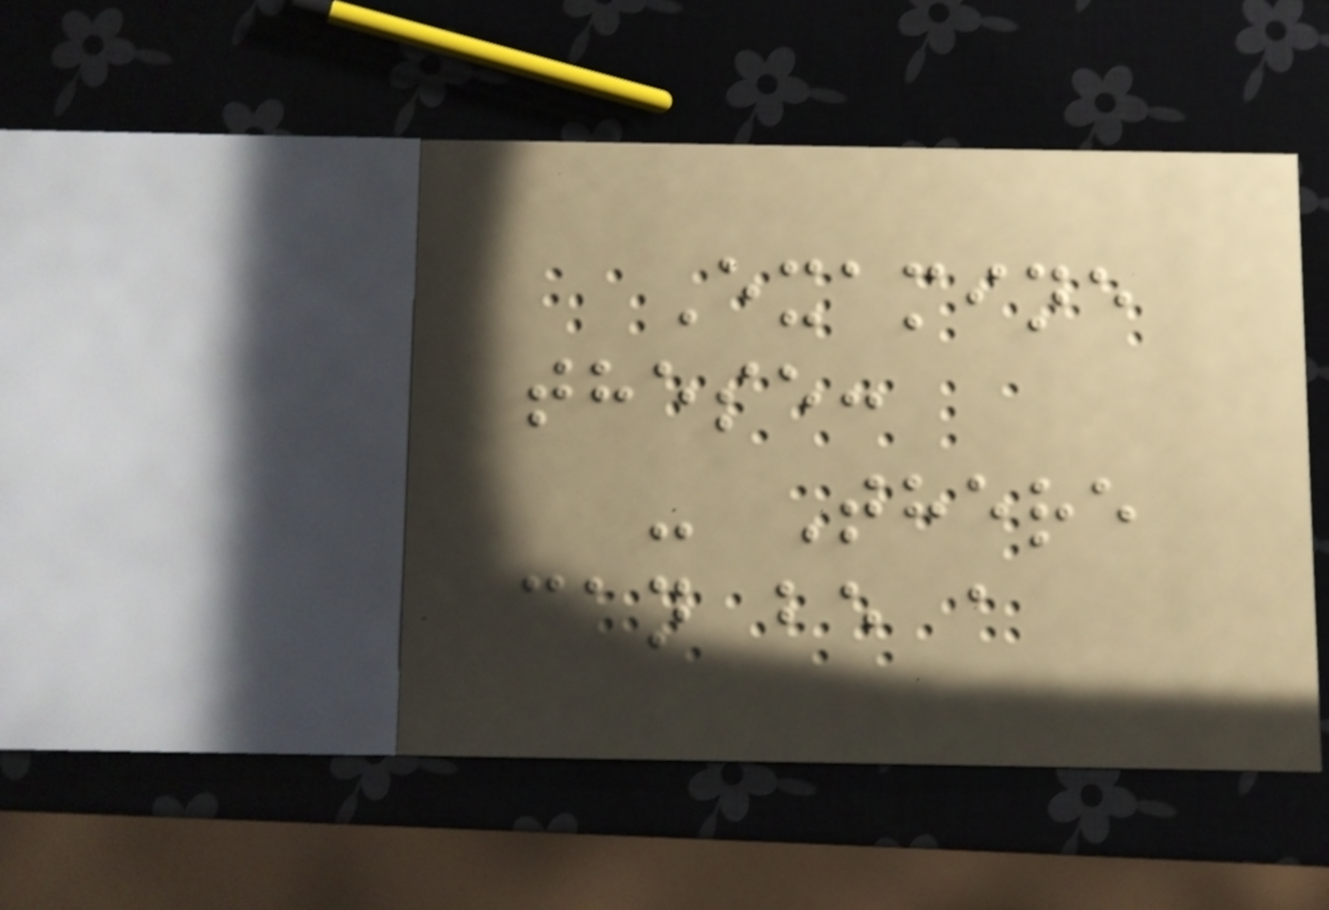Examine
these:
- There
can be a
